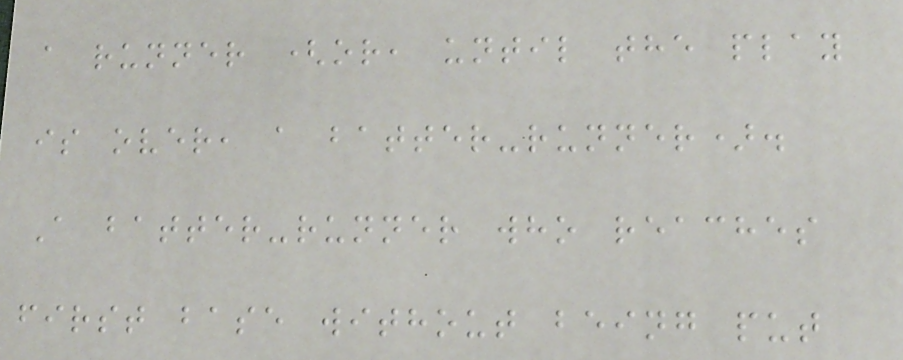a runner (or, until the play
is over, a batter-runner).
A batter-runner who reaches
first base without being put
